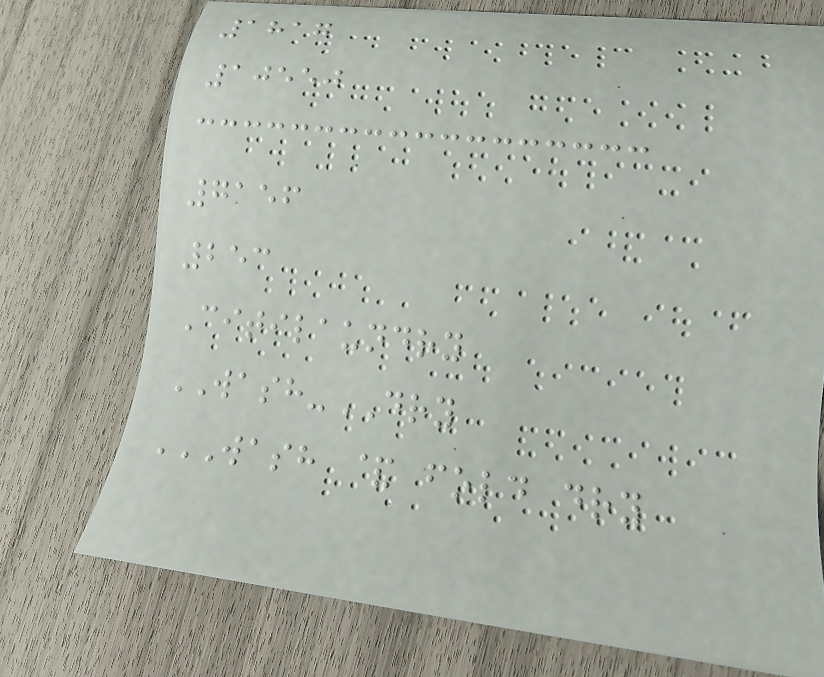1817
10550
7156
253
Citilaundry
WASH-DRY
WASH & FOLD DRY
